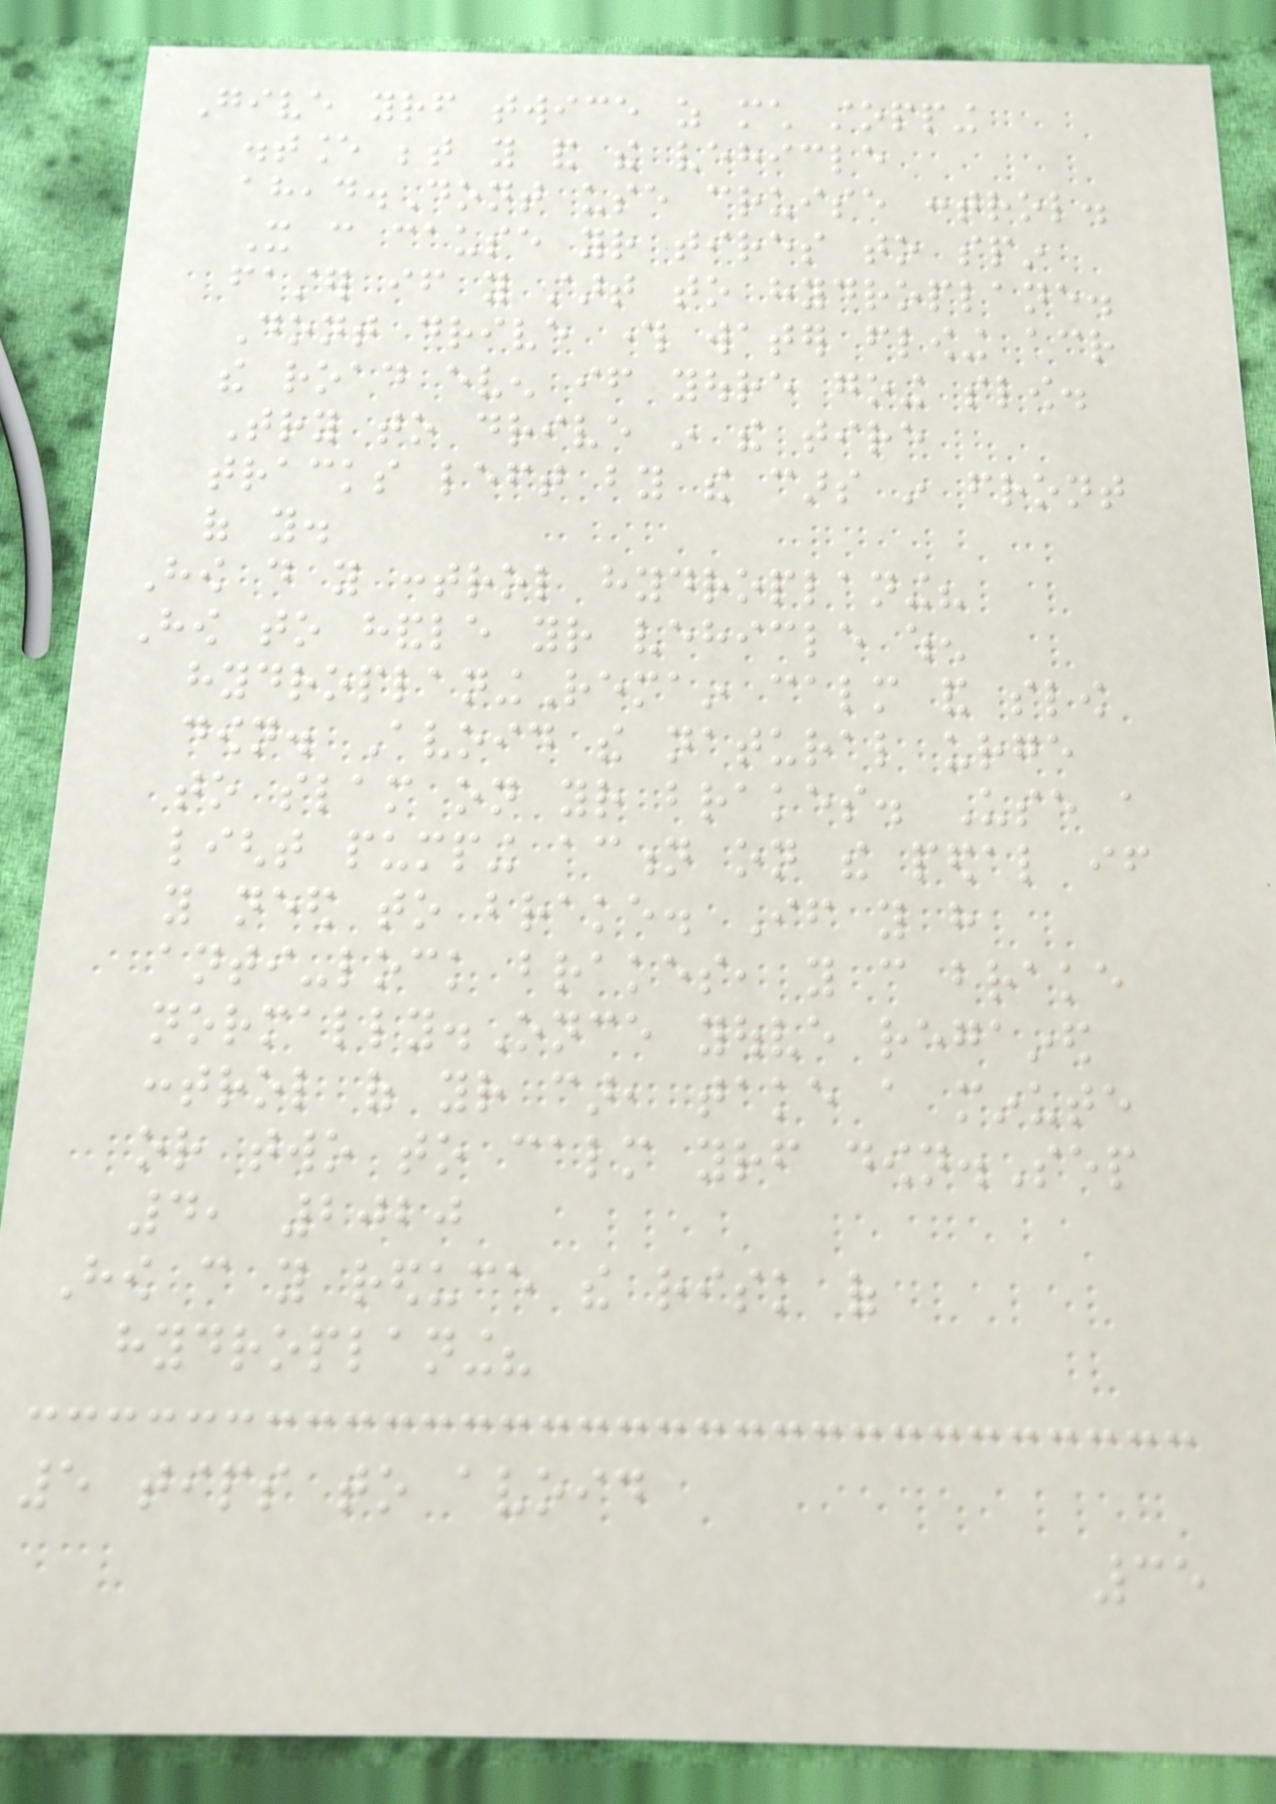Give yourself twice as much stopping
distance between you and the vehicle
ahead.Dont use cruise control.
It can cause your tires to spin
faster if you start to hydroplane.
Dont drive through water flowing across
the road even if youre going slow.
Try to drive in the tire
tracks left by the cars in front
of you.
How do you control hydroplaning?
How to handle your vehicle when
hydroplaningRemain calm and slow
down. Avoid the natural urge
to slam on your brakes. Use a
light pumping action on the pedal if
you need to brake. If you have
anti-lock brakes, you can brake
normally.Once youve regained
control of your car, take a minute
or two to calm yourself down.Sep
4, 2020
How can you reduce the risk of
hydroplaning?
5 tips to avoid
35
